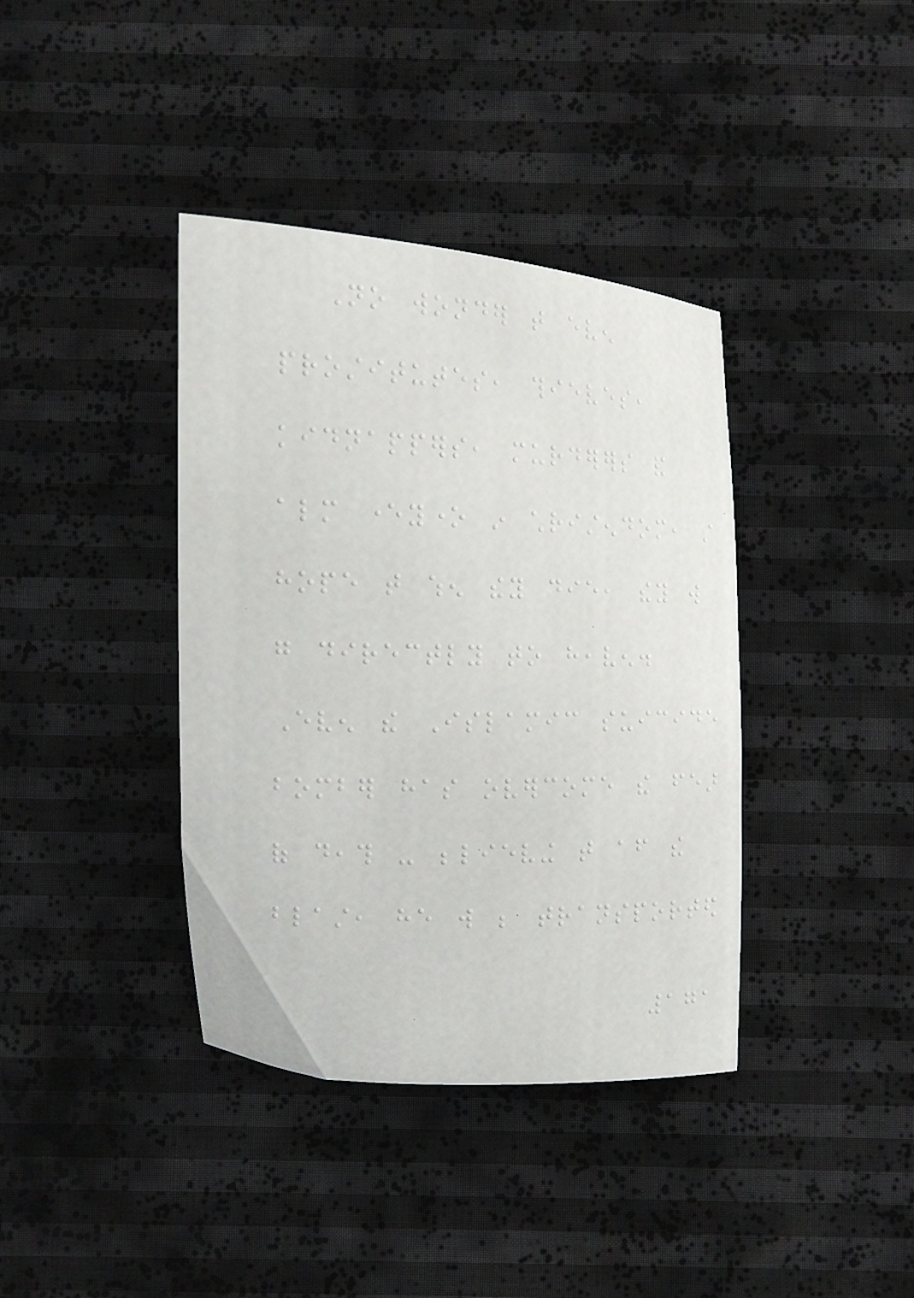No wonder that even
prostitutes, thieves,
kidnappers, murderers and
almost everyone in christendom, still
hope that when they die, they will
go directly to heaven.
Even the Islamic suicide
bomber has overcome the fear
of death - believing that after the
blast, he will be transported
171
